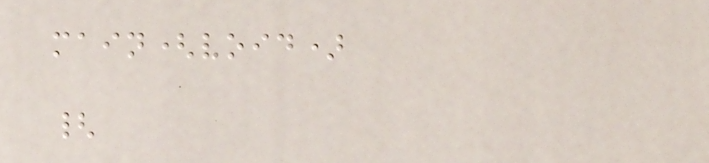main(void)
{
